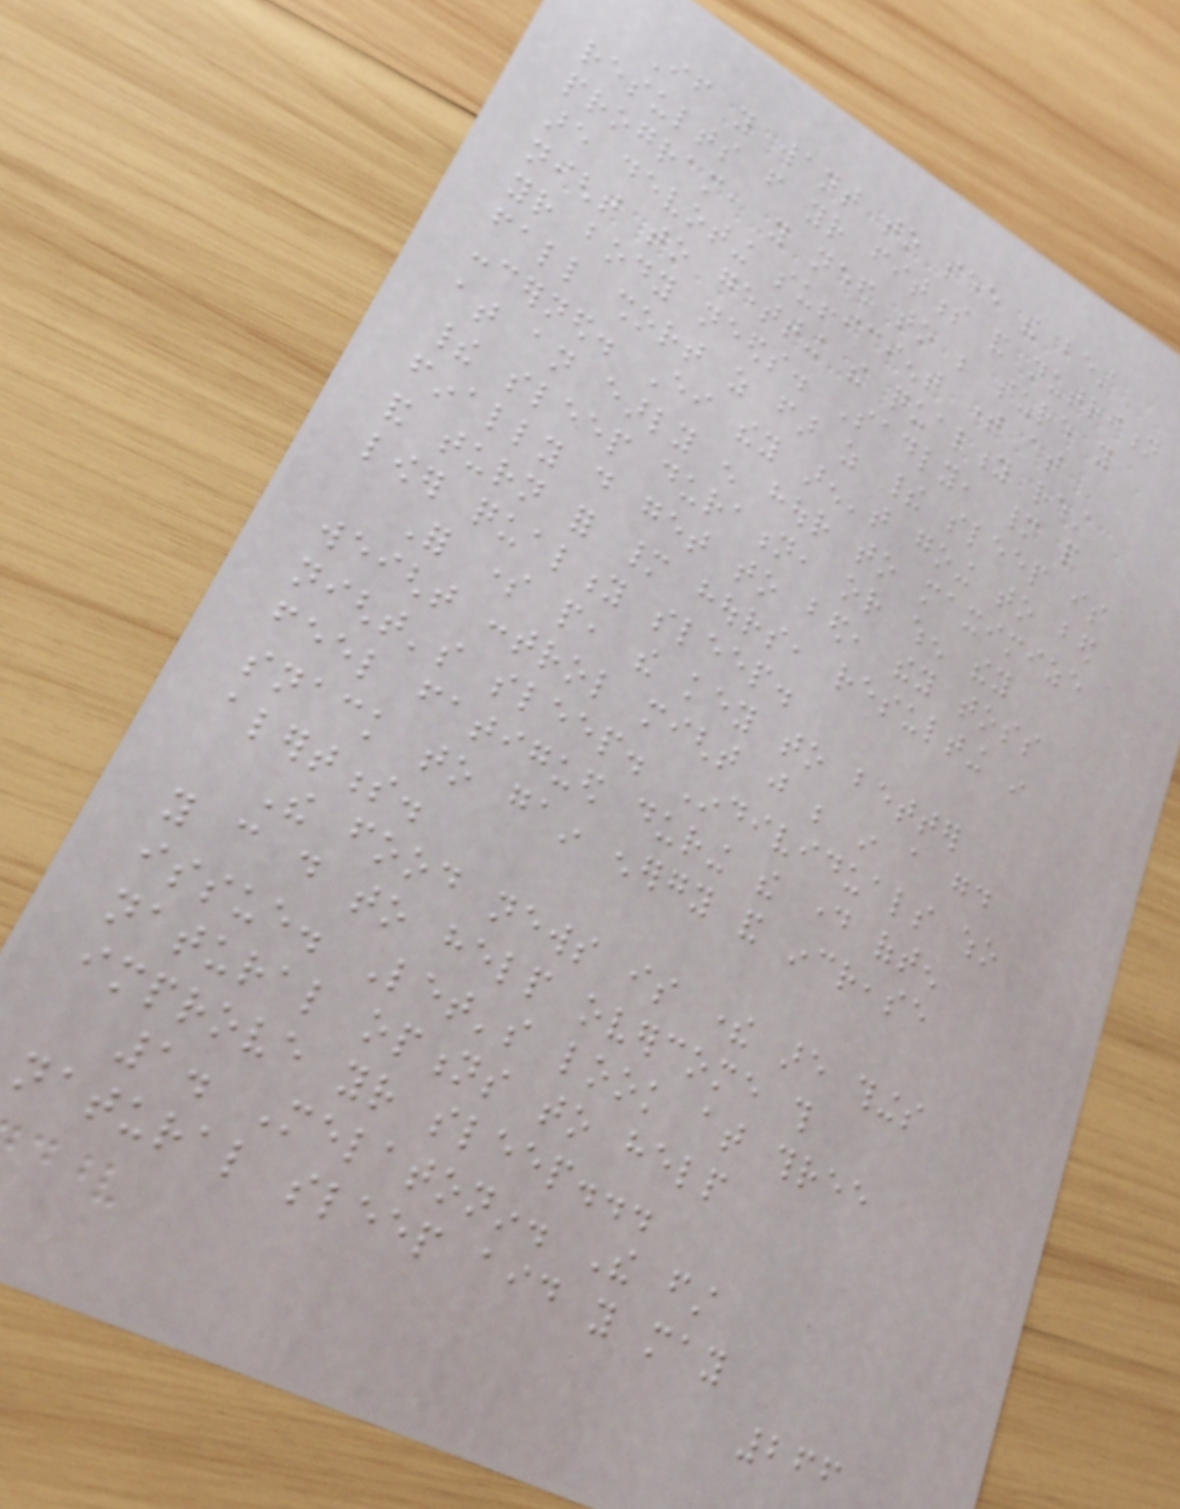If you want to see the best
results from your fitness and nutrition
program, you need to be sure you
are devoting sufficient time at
night to getting the quality rest
your body needs. Sadly, many people
fall short as far as their sleep is
concerned. Either they aren't going to bed
at an early enough hour to maximize
their sleep duration, or when they
finally do get to bed, they toss
and turn for many hours, resulting in
lower quality sleep.
For some people, the key to better
weight control might just be in a good
night's sleep. Individuals who
feel fatigued during the day often
snack to gain energy and increase
alertness.
The food news is there are things
you can do to help overcome this
issue. Let's look at three
natural options to help
improve your sleep...
1. Melatonin. The first
natural sleep aid you may
266
